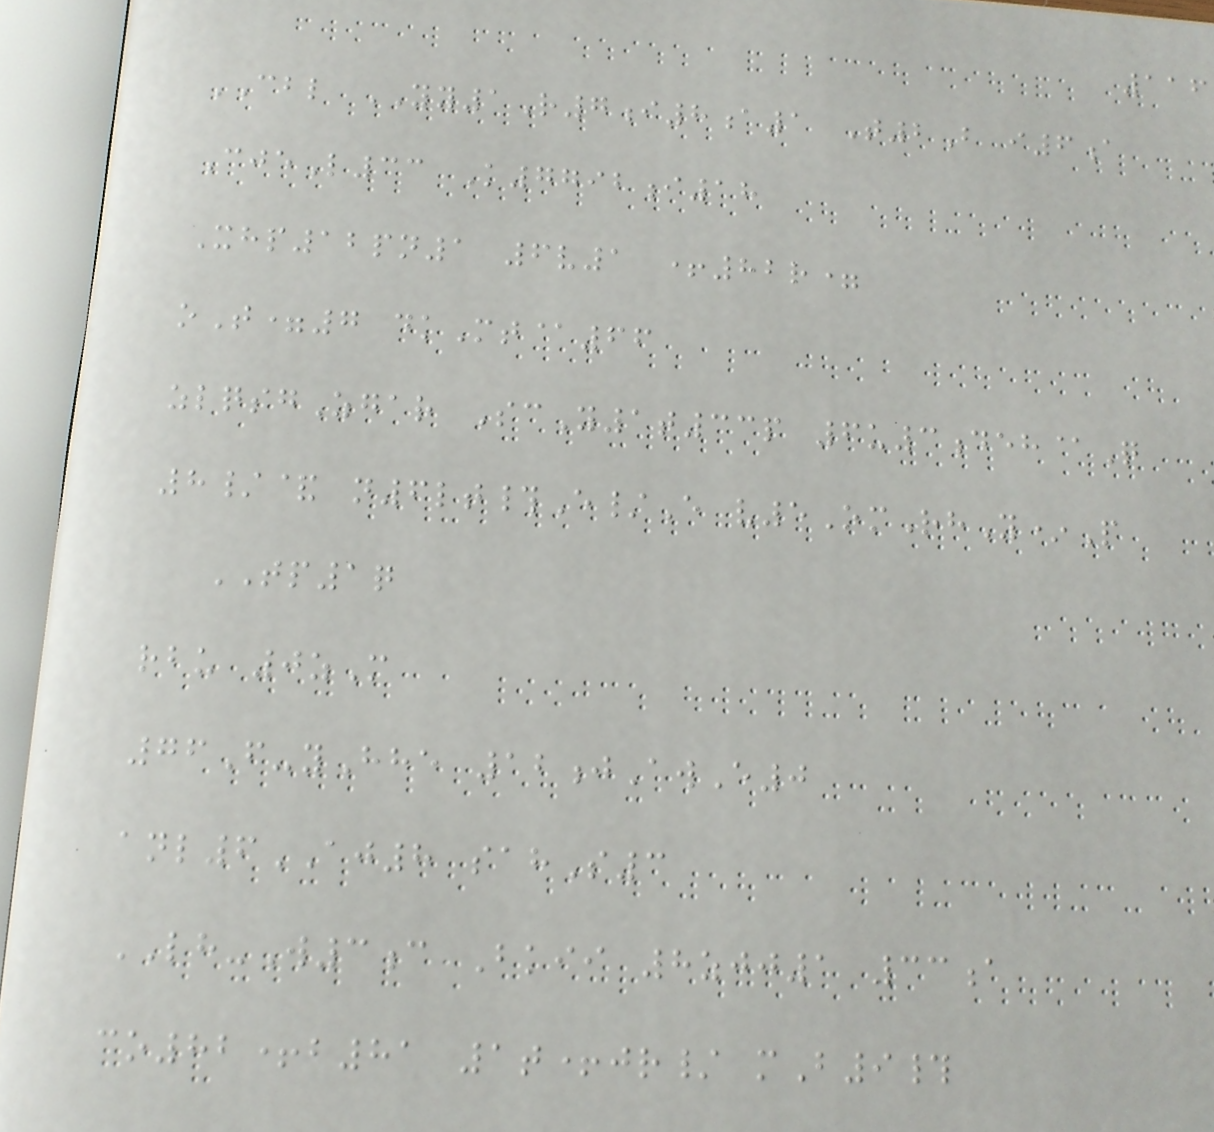116
CBL YY1R7i8a1 T2B i6a
CjeL33 K7792i18
Xhp12pn1 6v1 +82r=
oT=7 dkMt@66
zlqsgZgar ScY1t33p 6u3deh@Q
8/& n6lt#E/E v5OmRhY*P
TP1q
rbu 0zM
76F-yHhe 12jAwE0
anl6AJ8 sahS3
LH-W3c Bkii 8zjj1 33a
co82+b81 1t+jr/ mB9#
